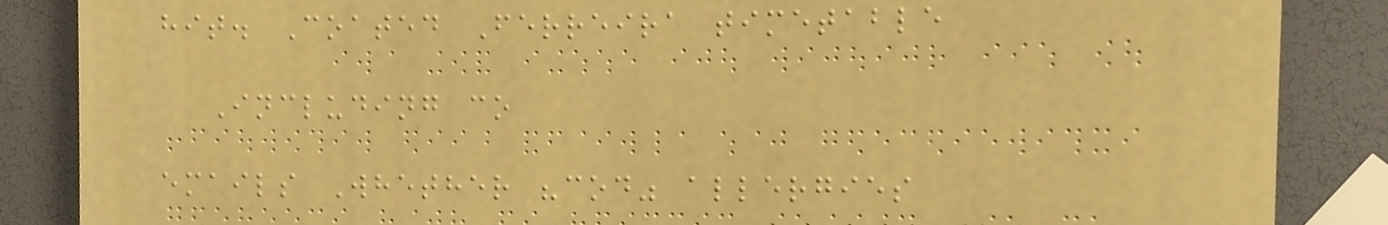hit. Coated Ferreira timetable
Including co
emails Whether "cod" allergies
